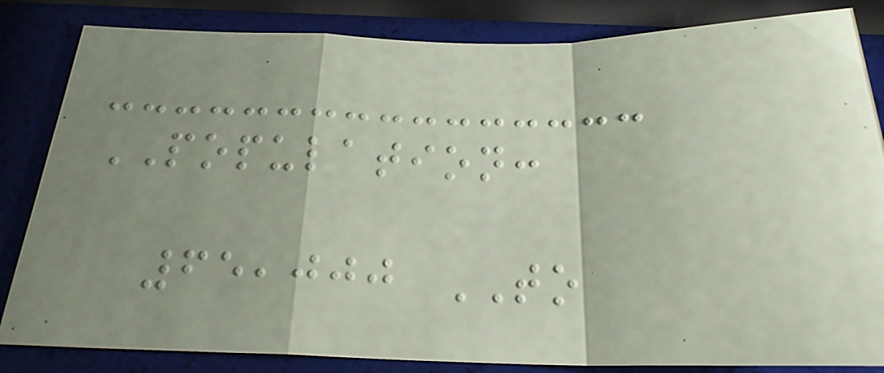POPULATION:
65,000 TO
